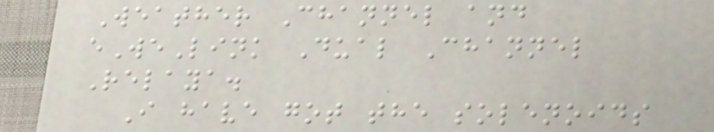Weather Channel and
eWeLink Dual Channel
Relaya.
I have got the solenoids
